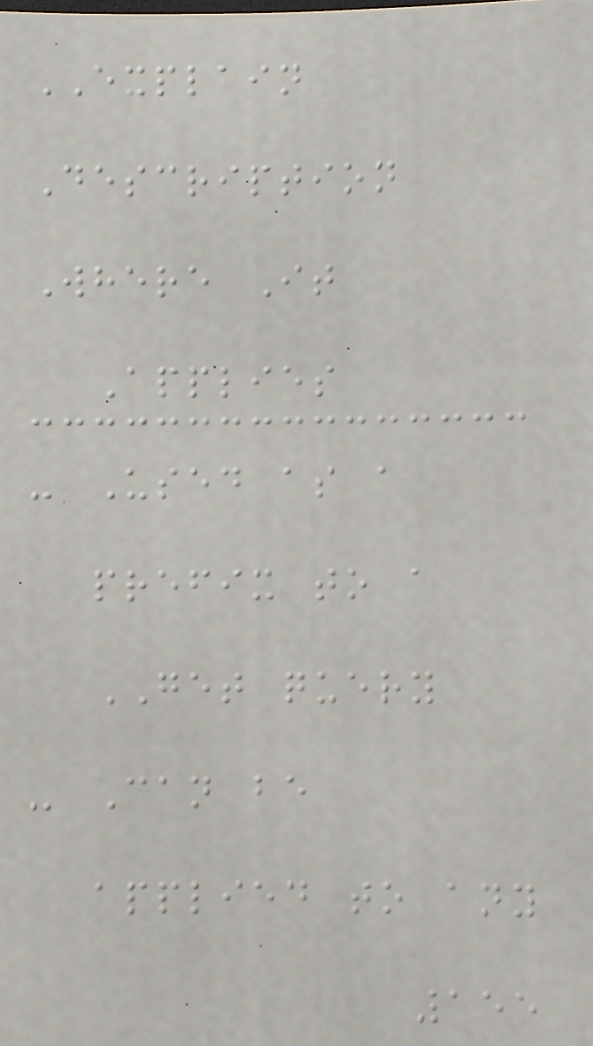EXPLAIN
Description
Where It
Applies
- Used as a
prefix to a
GET query
- Can be
applied to any
155
